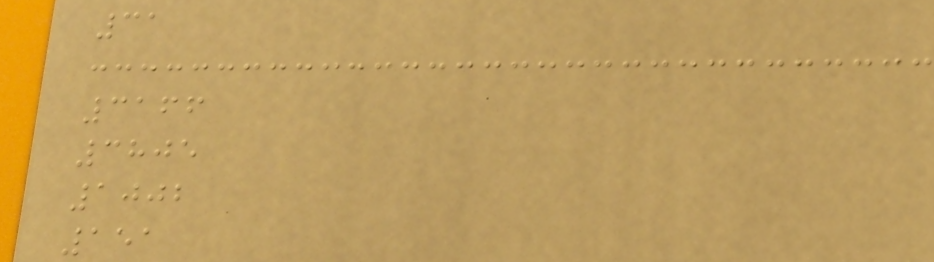31
3166
3805
1002
151
